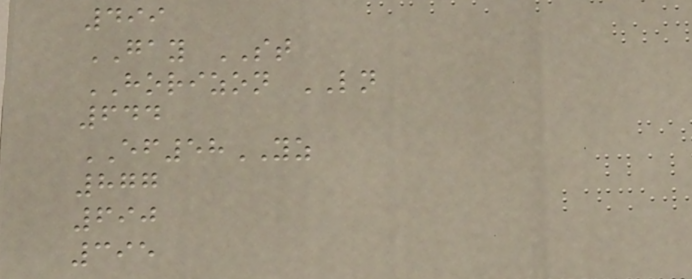499
GAY ST
HORIZON LN
644
EF58YZ
877
690
395
